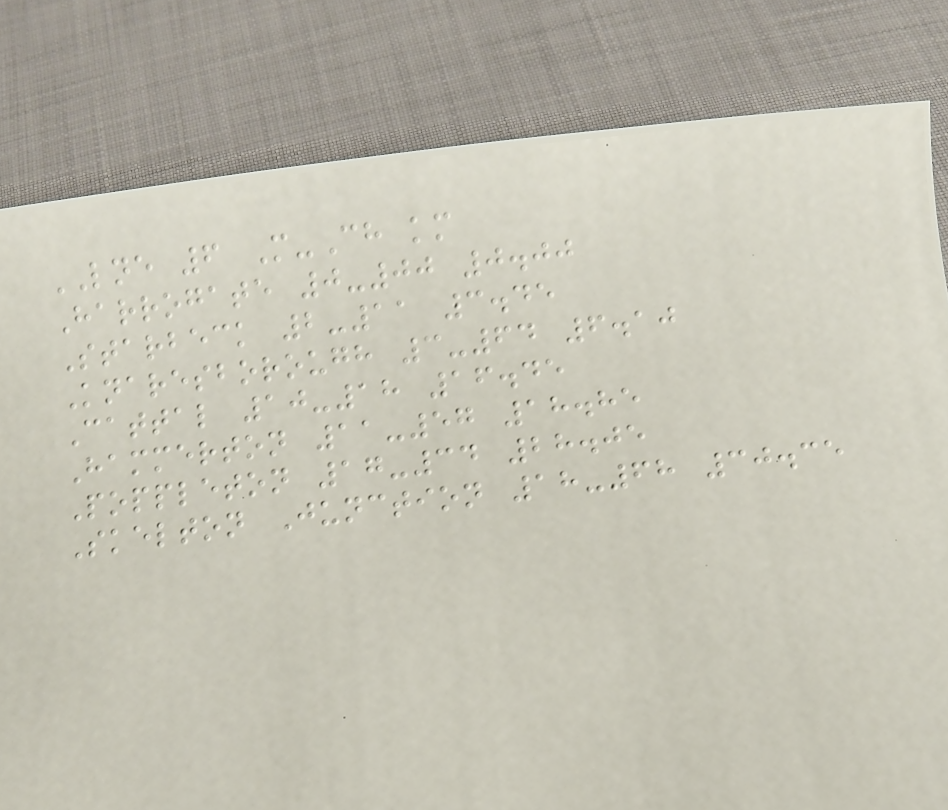LNE 6 M-Ch km
Harrogate 0-00 0.00
Starbeck 2-11 3.45
Knaresborough 3-64 6.10
Cattal 10-18 16.45
Hammerton 11-57 18.85
Poppleton 17-34 28.05
Skelton Junction 18-68 30.35
